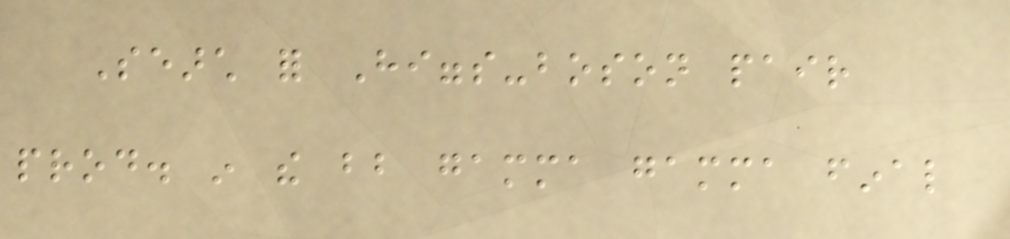Search for Higgs-boson pair
prod. in the bb gamma gamma final
